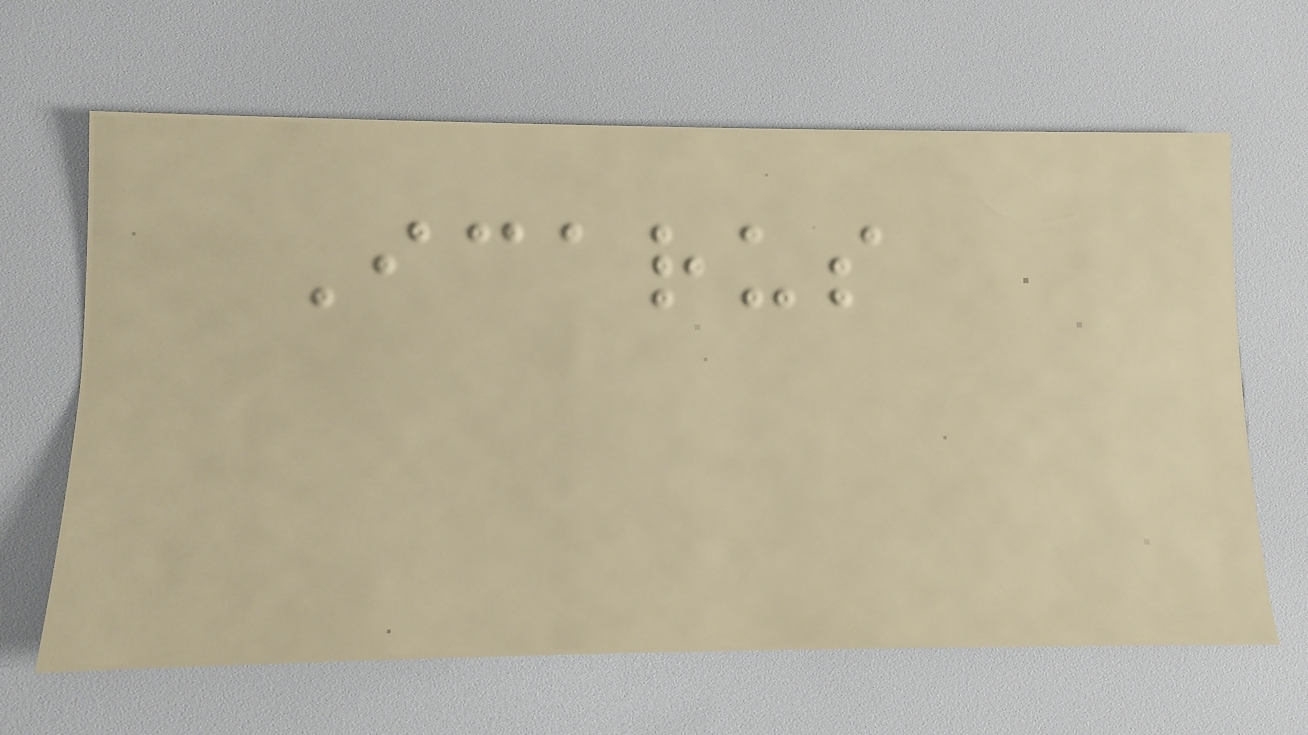Icarus
